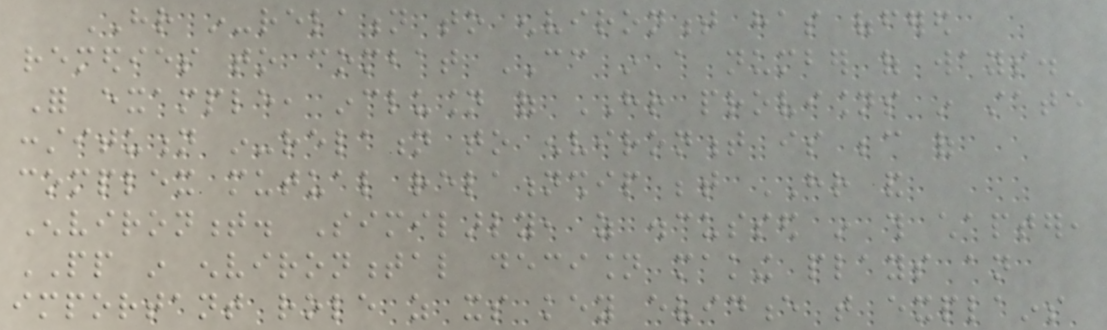HR in-relation to environment has offered
remedies to combat CC in a number of ways.
For example, inclusion of HR provisions in state
constitution in-relation to environment is because of
complex mutual relationship between HR and
Environment. Similarly, as discussed in this chapter,
PP in environmental decision making plays an
important role as its key evidence that explains
